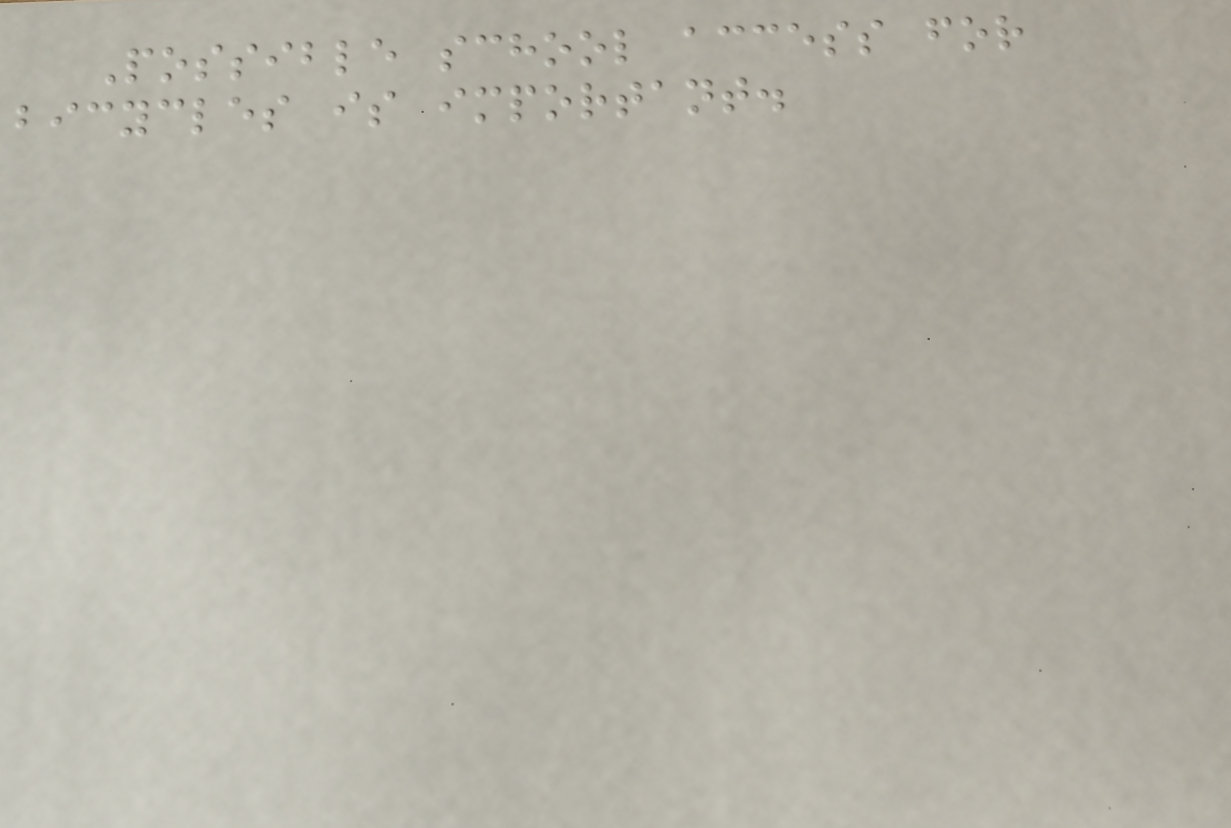Possible school access for
bicycles is important.
